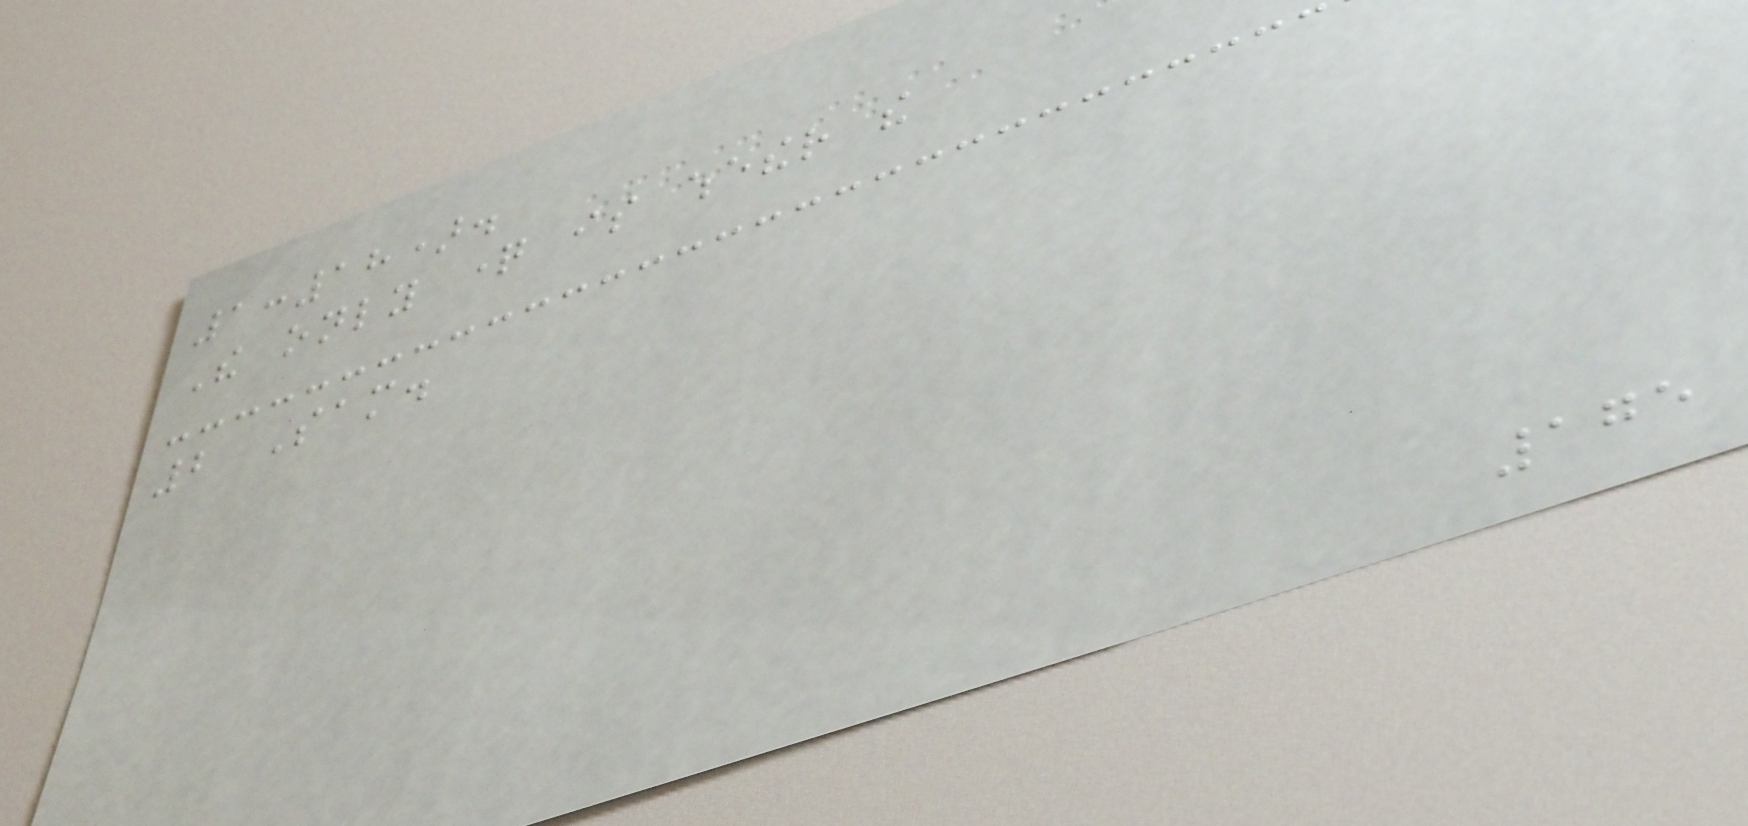1:18).
The only question is whether the
2 Sam.
175
